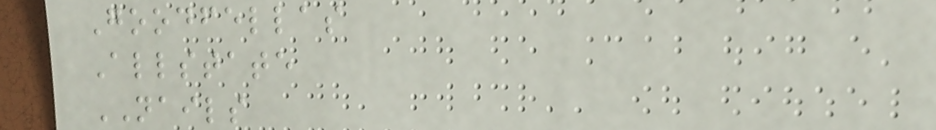Goodfellas
Allstate
NAILS
